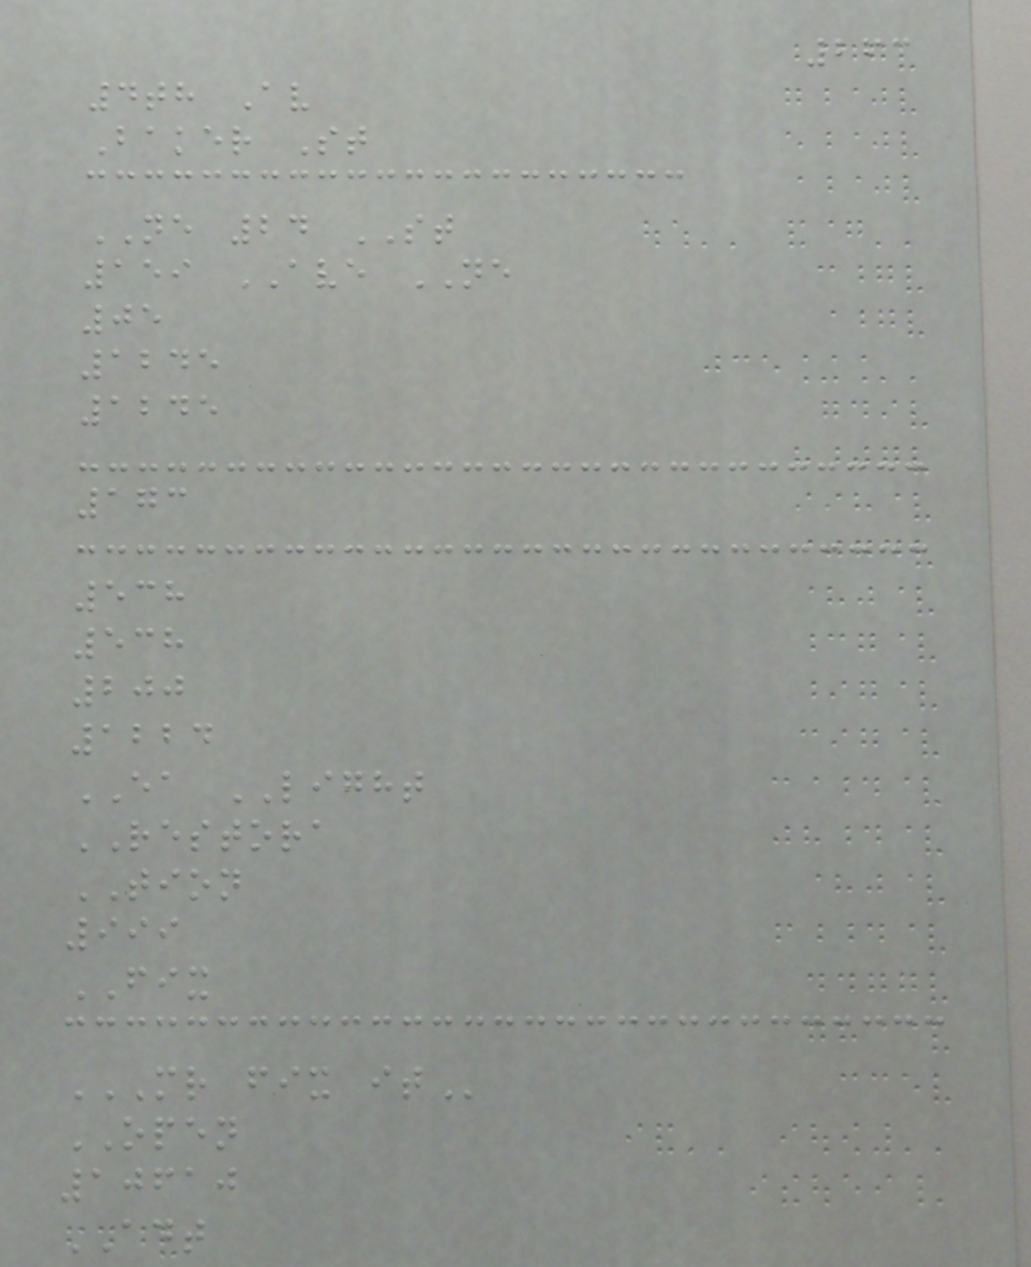263
4th Av
Baker St
NE 24 ST
159 AVE NE
05
1245
1245
173
538
538
200
1224
EA LIGHT
RESTORA
TION
999
FIX
MR FIX IT
OPEN
10610
ADT
